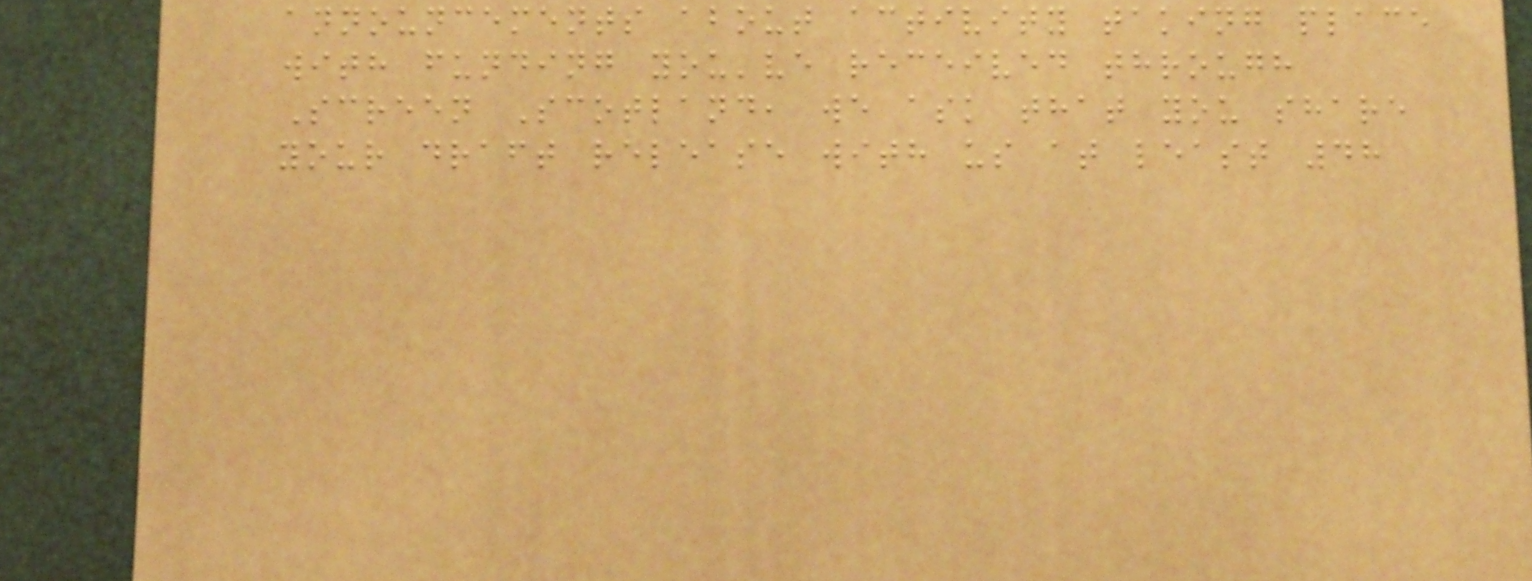announcements about activity taking place
with funding you've received through
Screen Scotland, we ask that you share
your draft release with us at least 48
